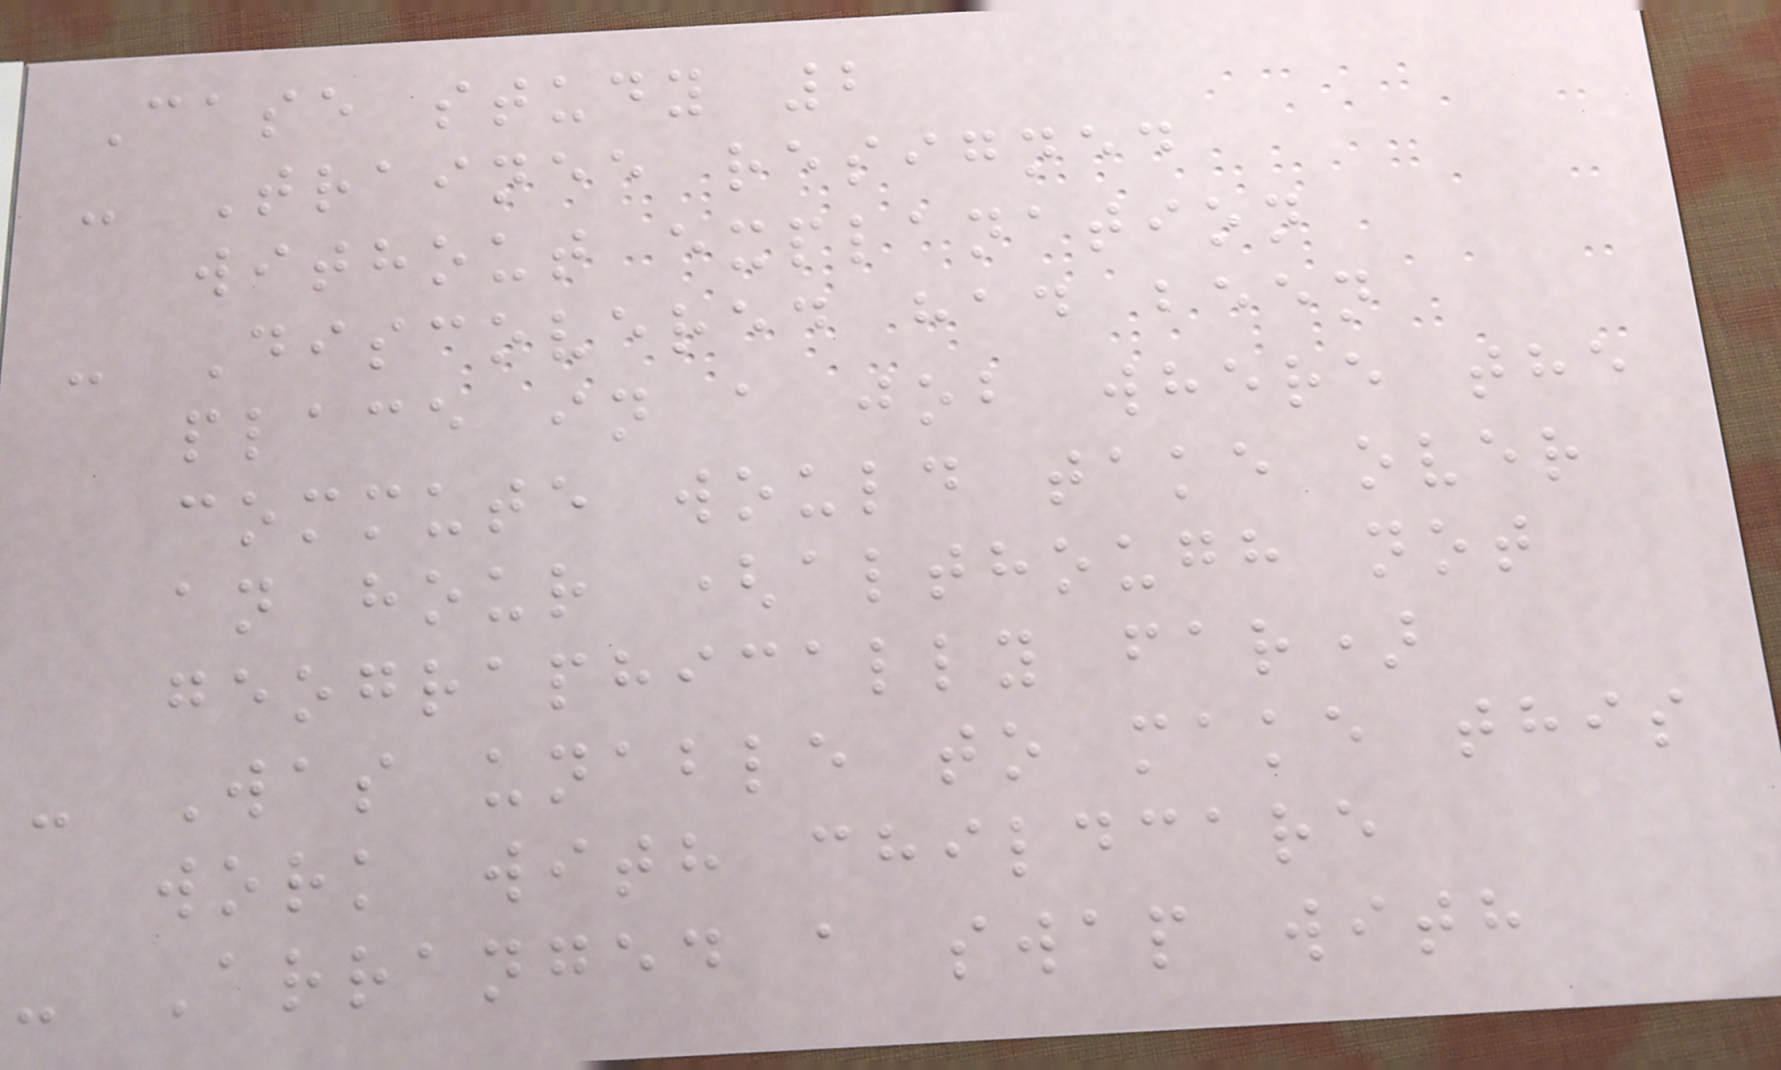Case study 2
- Trainee resigned
without explanation
- Discovered had been
place in a job where the
commute would take over
an hour (although not
geographically far)
- Was unable to make this
work with childcare
- Arranged a swap with
